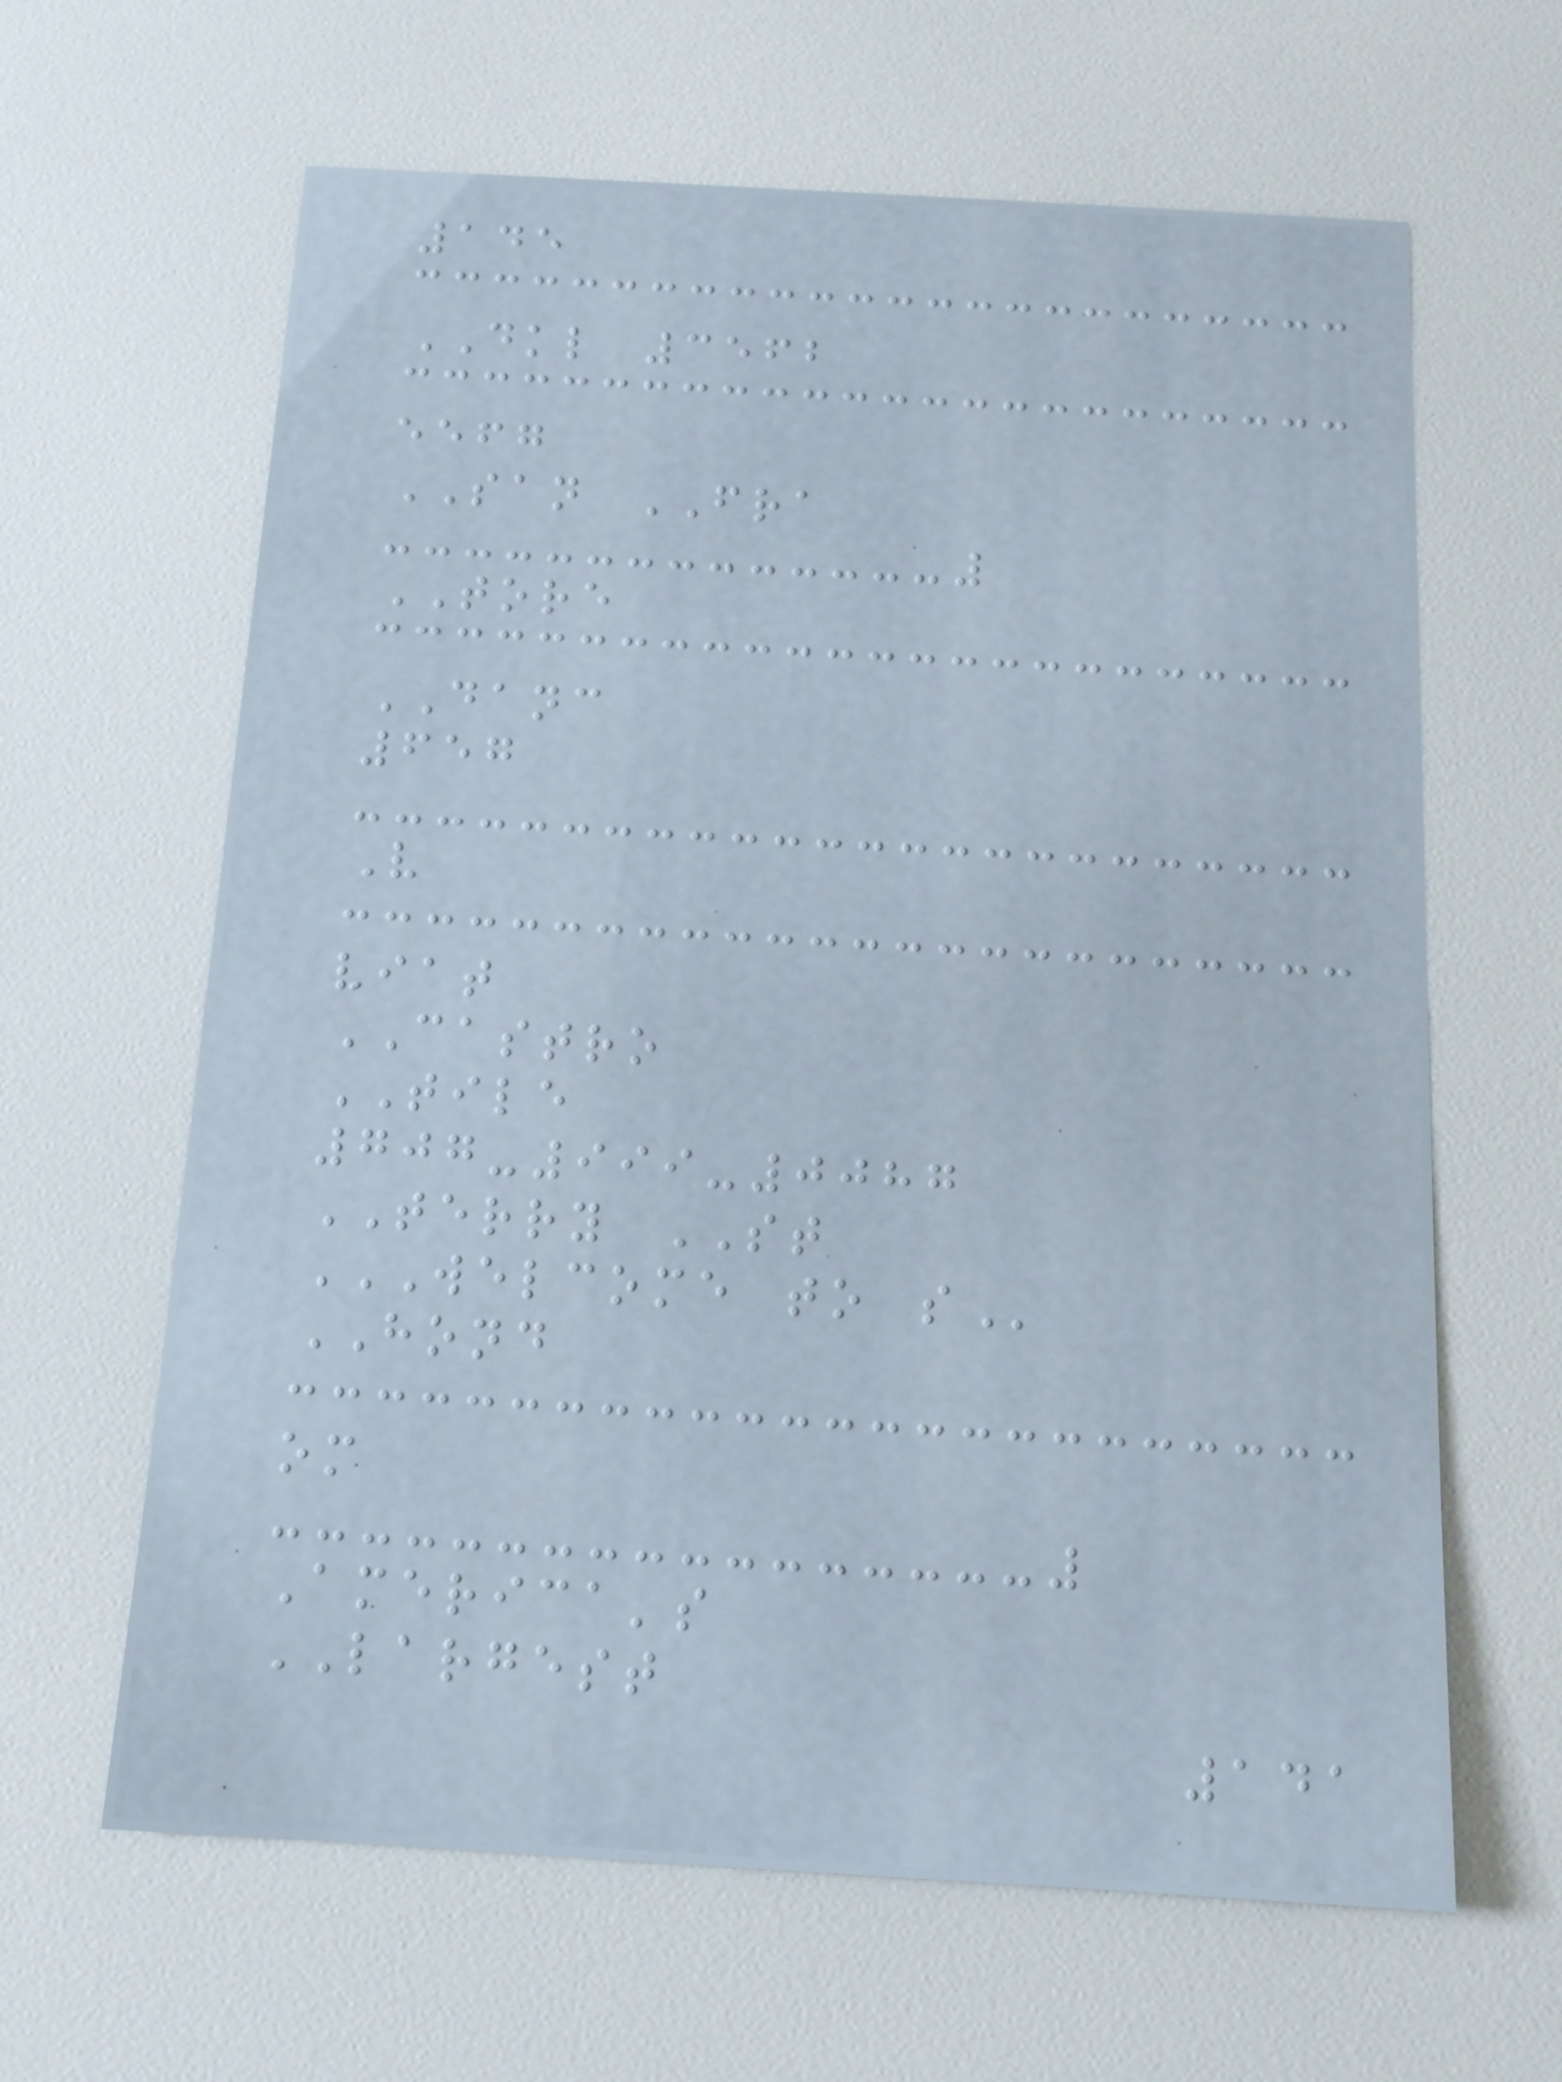145
DKL 3562
eefg
SAN FRA
TORE
DANC
657
V
viat
CASTRO
TILE
707-999-0087
TERRY ST
WELCOME TO S
HOND
om
America's
LARGEST
141
